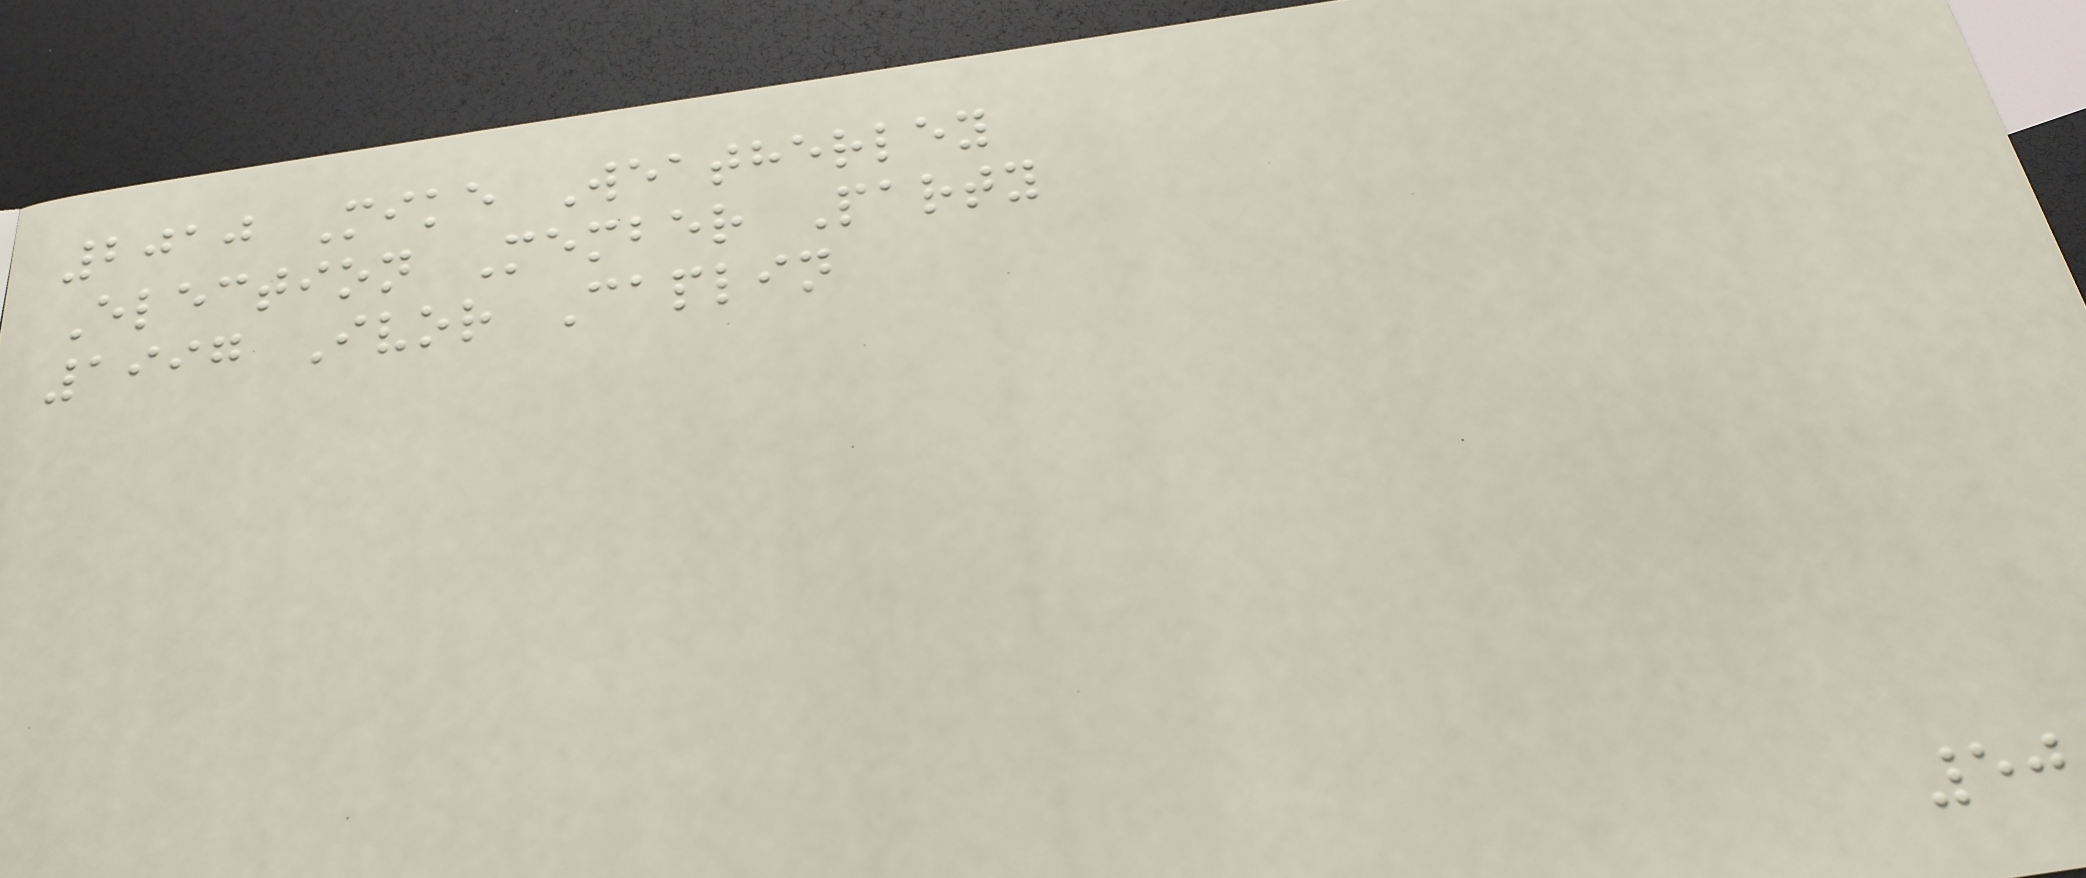2010 Mike Weatherley
Election Member Party
1997 Ivor Caplin
50
